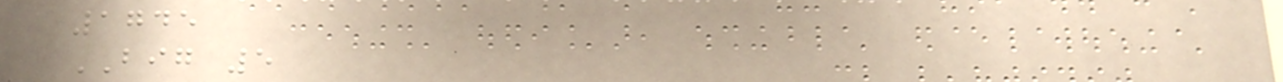1745
BIG 5
